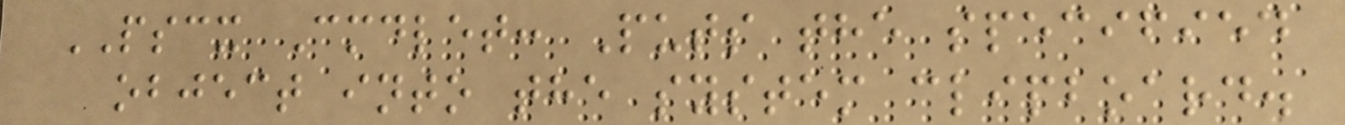PSCX Cmdlet: Puts the specified
object into the system clipboard.
